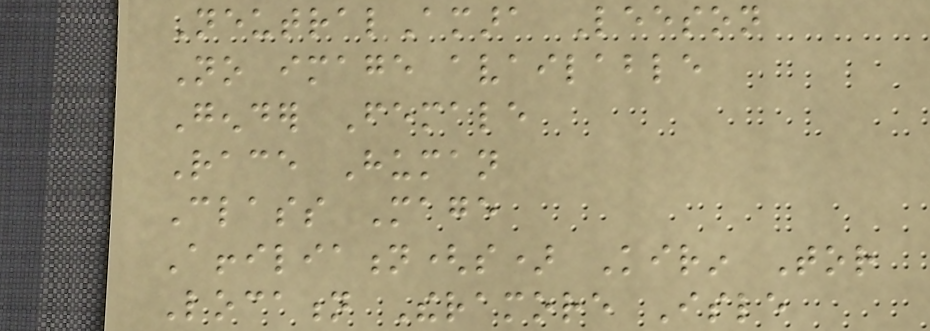NeutralAmara Leeson
No image available
Gender Female
Race Human
Class Mage
Affiliation(s) Kirin Tor
Location Theramore Isle
